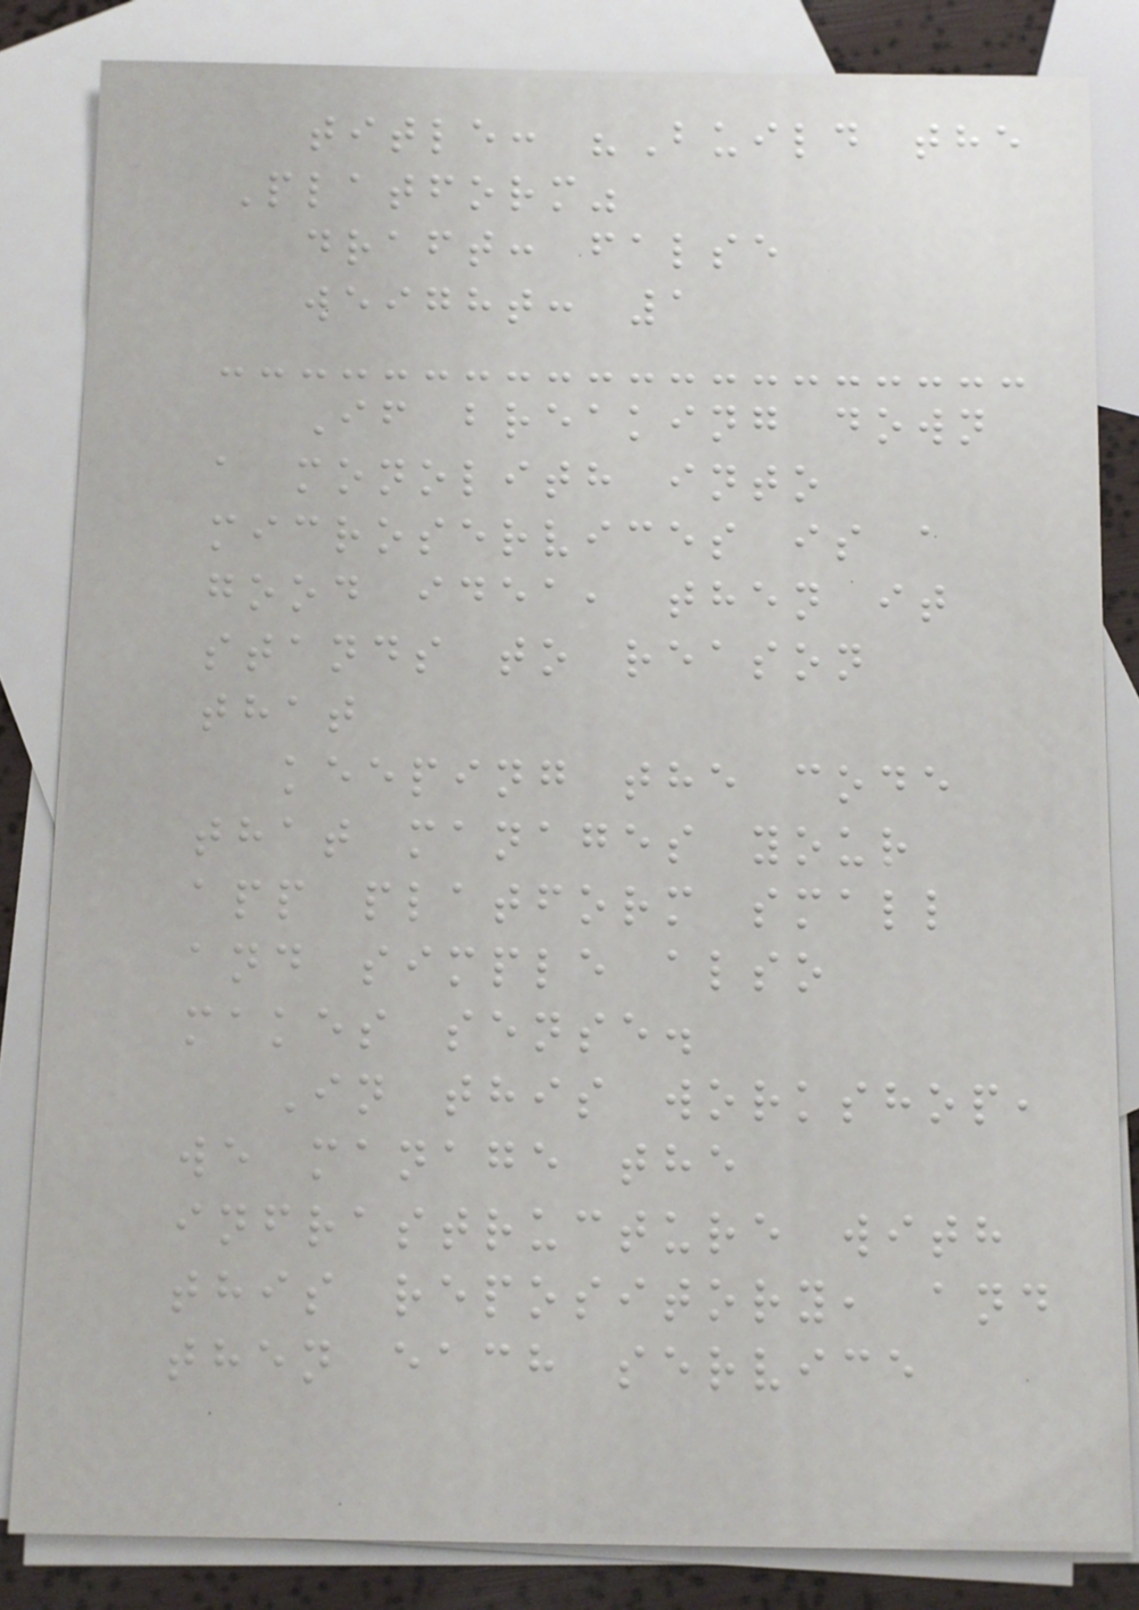title: "Build the
Platform"
draft: false
weight: 1
If breaking down
a monolith into
microservices is a
good idea, then it
stands to reason
that
keeping the code
that manages your
app platform small
and simple also
makes sense.
In this workshop,
we manage the
infrastructure with
this repository, and
then each service
